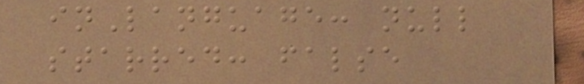inLanguage: null
starred: false
